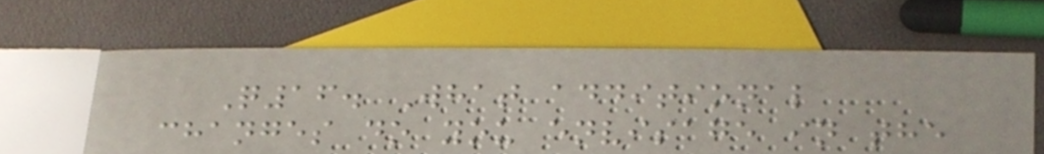Q16. What additional
changes do you envisage in the
